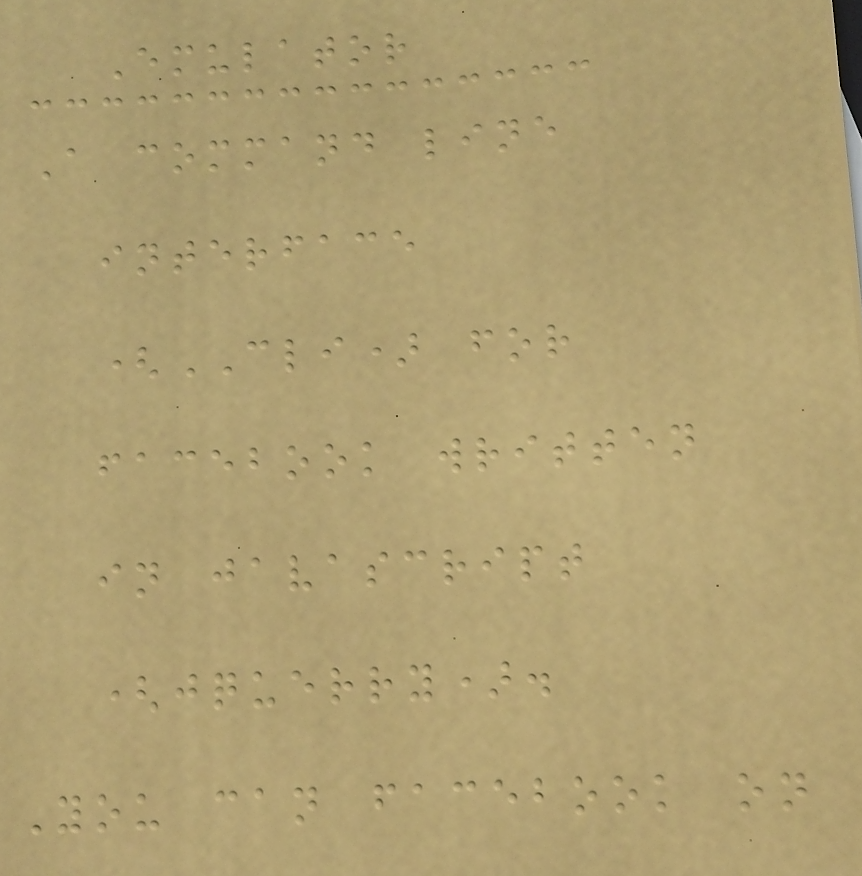Emulator
A command line
interface
(CLI) for
facebook written
in javascript
(jquerry).
You can facebook on
